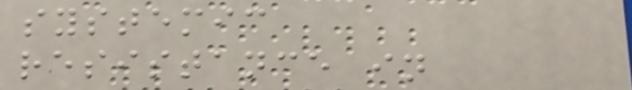systemic
resistance in
